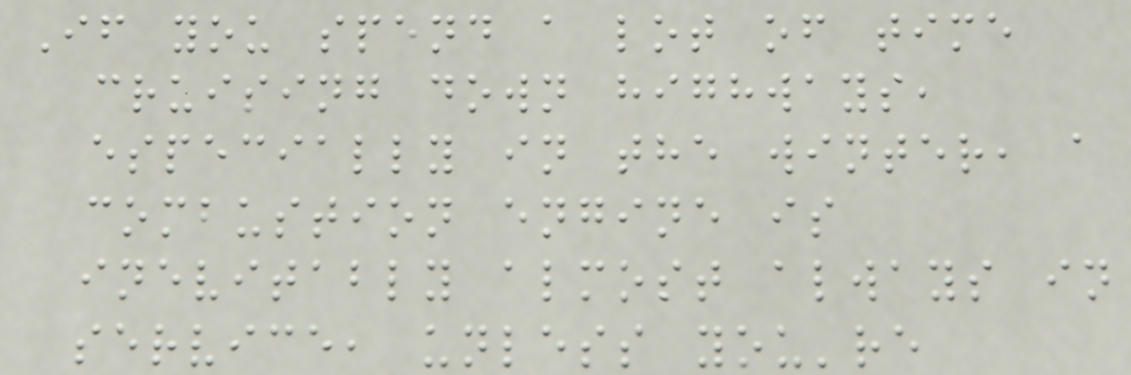If you spend a lot of time
cruising down highways,
especially in the winter, a
combustion engine is
inevitably almost always in
service, unless you're
